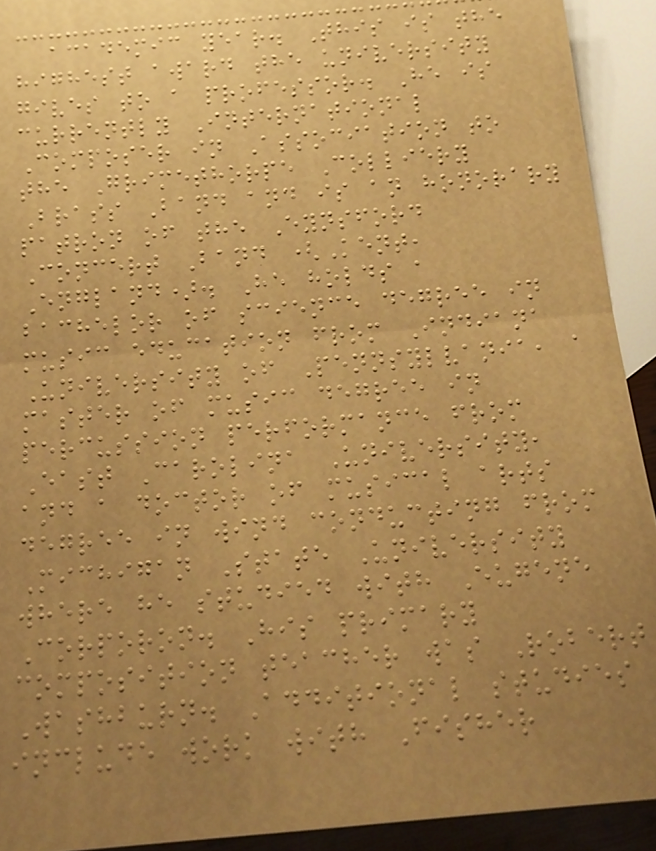academic year. This is the
highest award the university
gives to a professor. He is
currently International
Composer in Association to
the Grimethorpe Colliery
Brass Band and is an honorary
patron of the Eynsford
Concert Band (Kent,
England). He holds a
bachelor of science degree in
music education from Indiana
University of Pennsylvania, a
master of music degree in
percussion performance from
East Carolina University,
and a doctor of musical arts
degree in wind conducting from
Michigan State University
where he studied with Eugene
Corporon. His primary
composition teacher was Robert
Washburn. Additional studies
include work with Fisher
